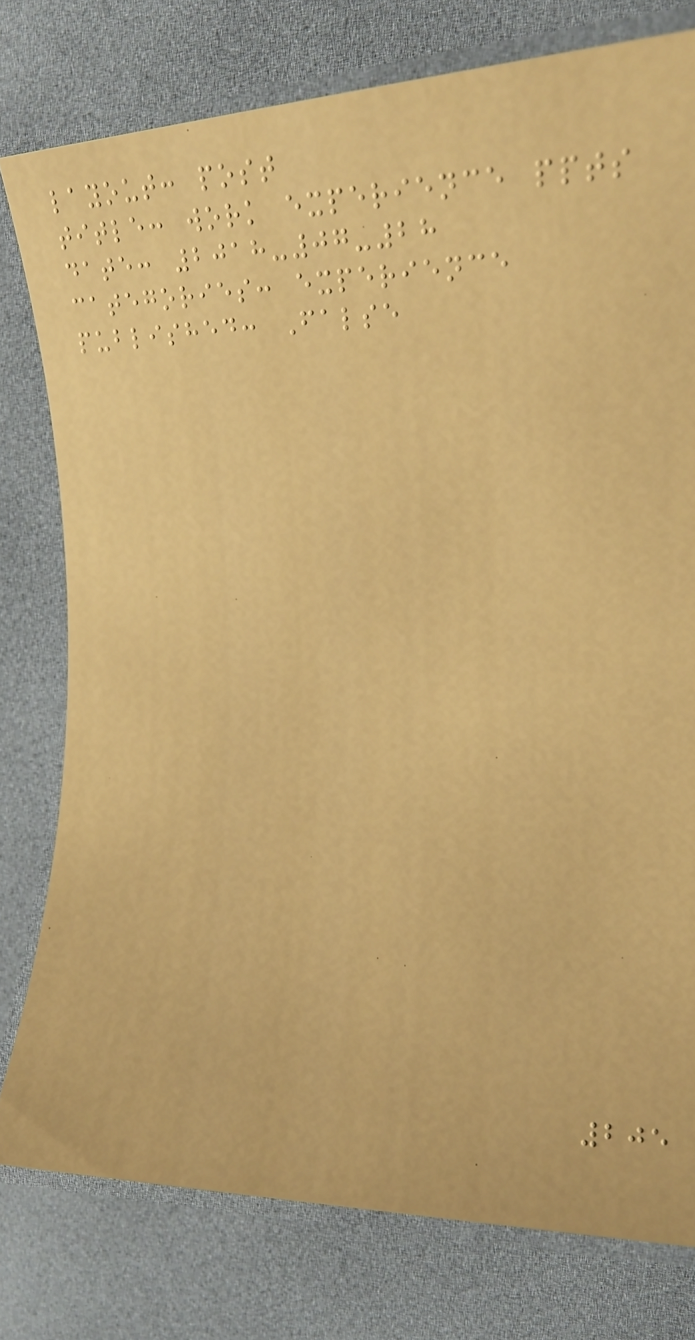layout: post
title: work experience ppts
date: 2018-07-28
categories: experience
published: False
205
